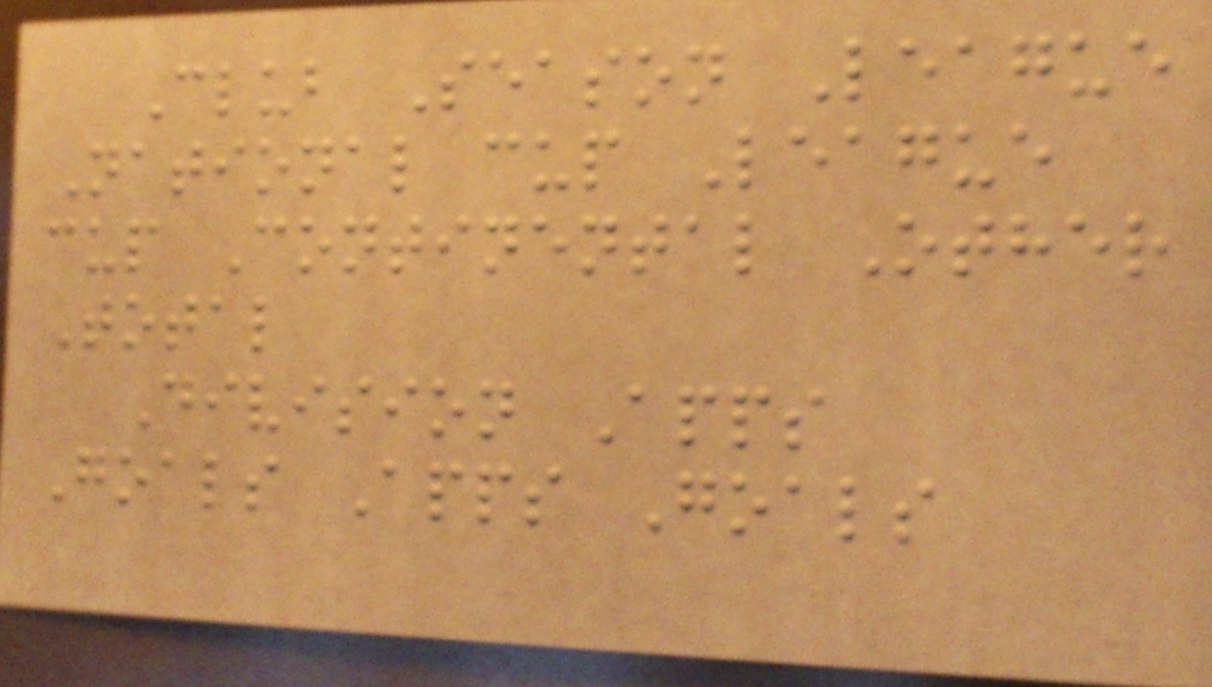Club Season League
National cup League
cup Continental Other
Total
Division Apps
Goals Apps Goals
